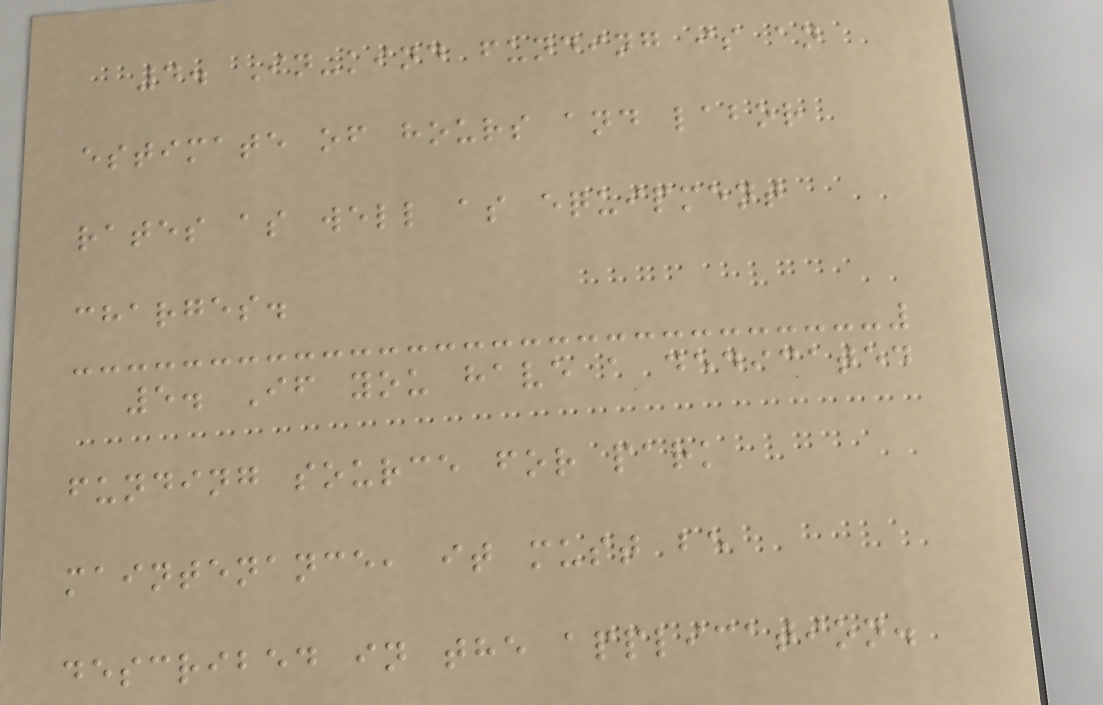4. In-kind funding is an
estimate of hours and labor
rates as well as equipment
charges.
5. If you have a dedicated
funding source for park
maintenance, it must be
described in the application.
